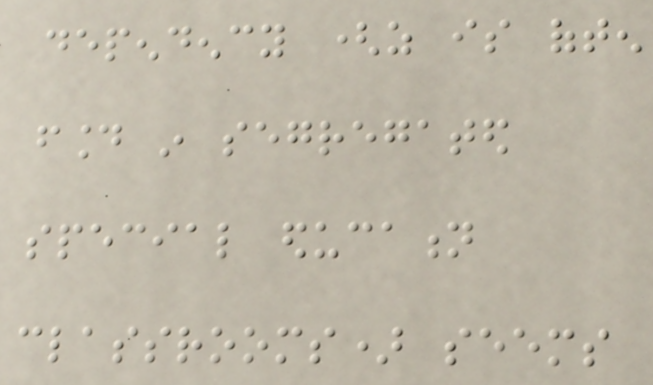dependency (as is often
found in segregated
special education
classrooms) seems
